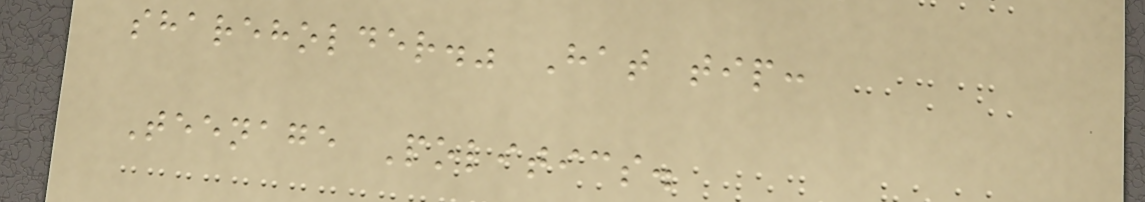shareholder." Hat tip:
Teenage Politics.
